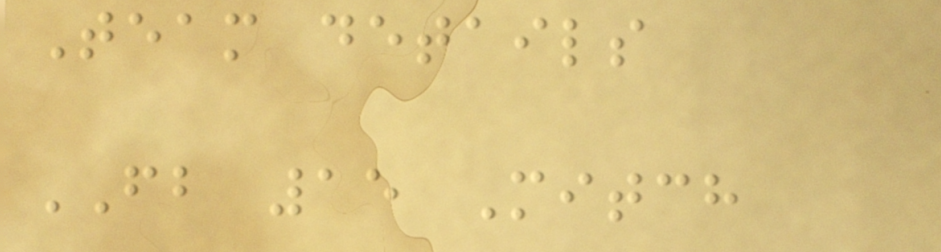Team details
FB 15 Mitch
